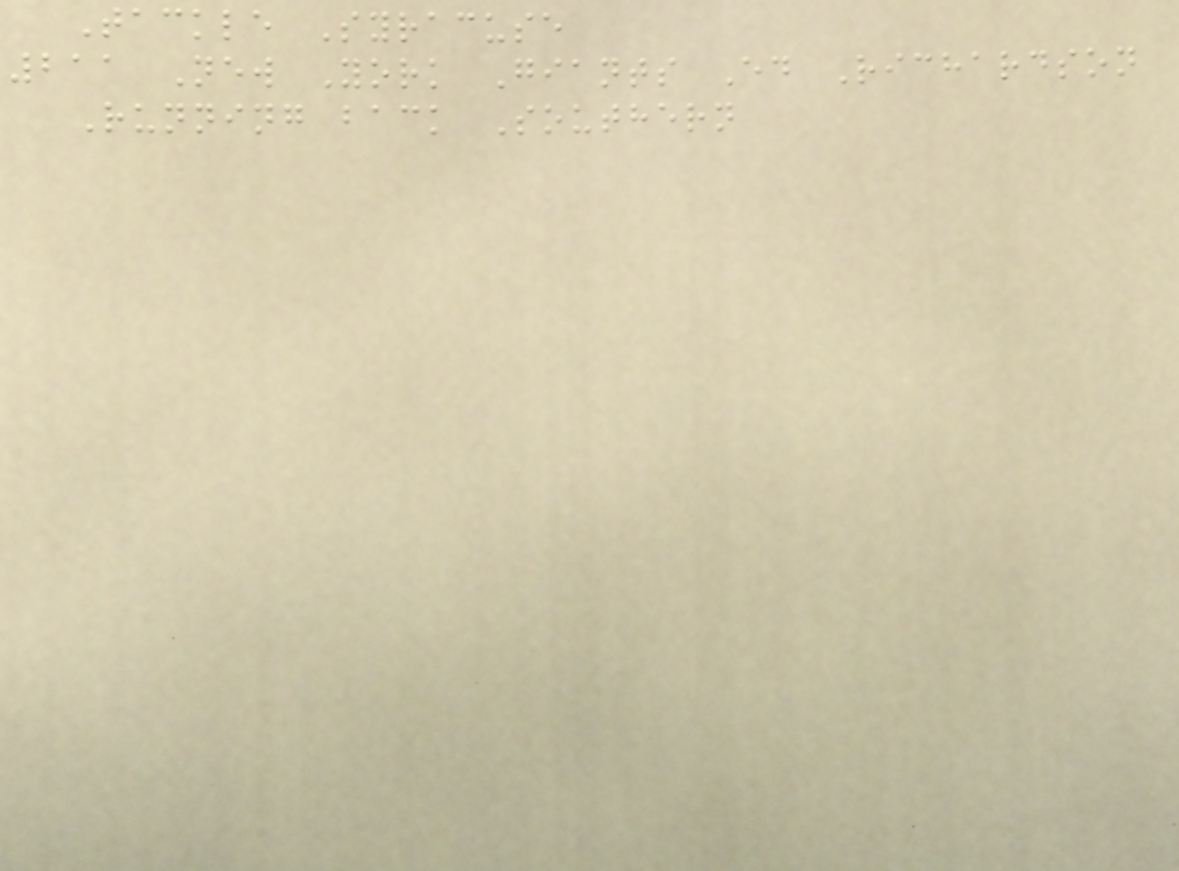Tackle Syracuse
211 New York Giants Ed Richardson
Running back Southern
